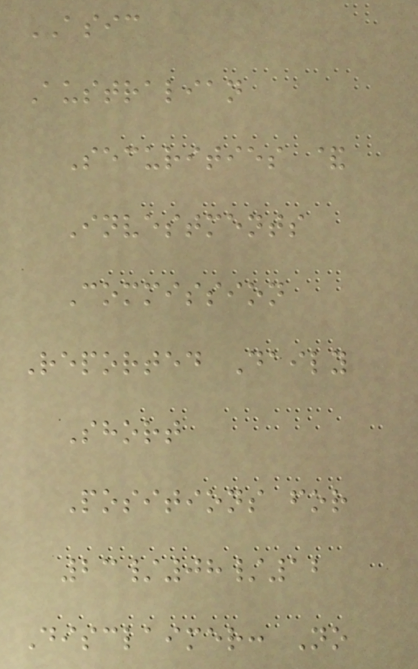ASIC
Australian
Securities &
Investments
Commission
Reported Daily
Short
Positions for
23/08/12
Disclaimer: No
